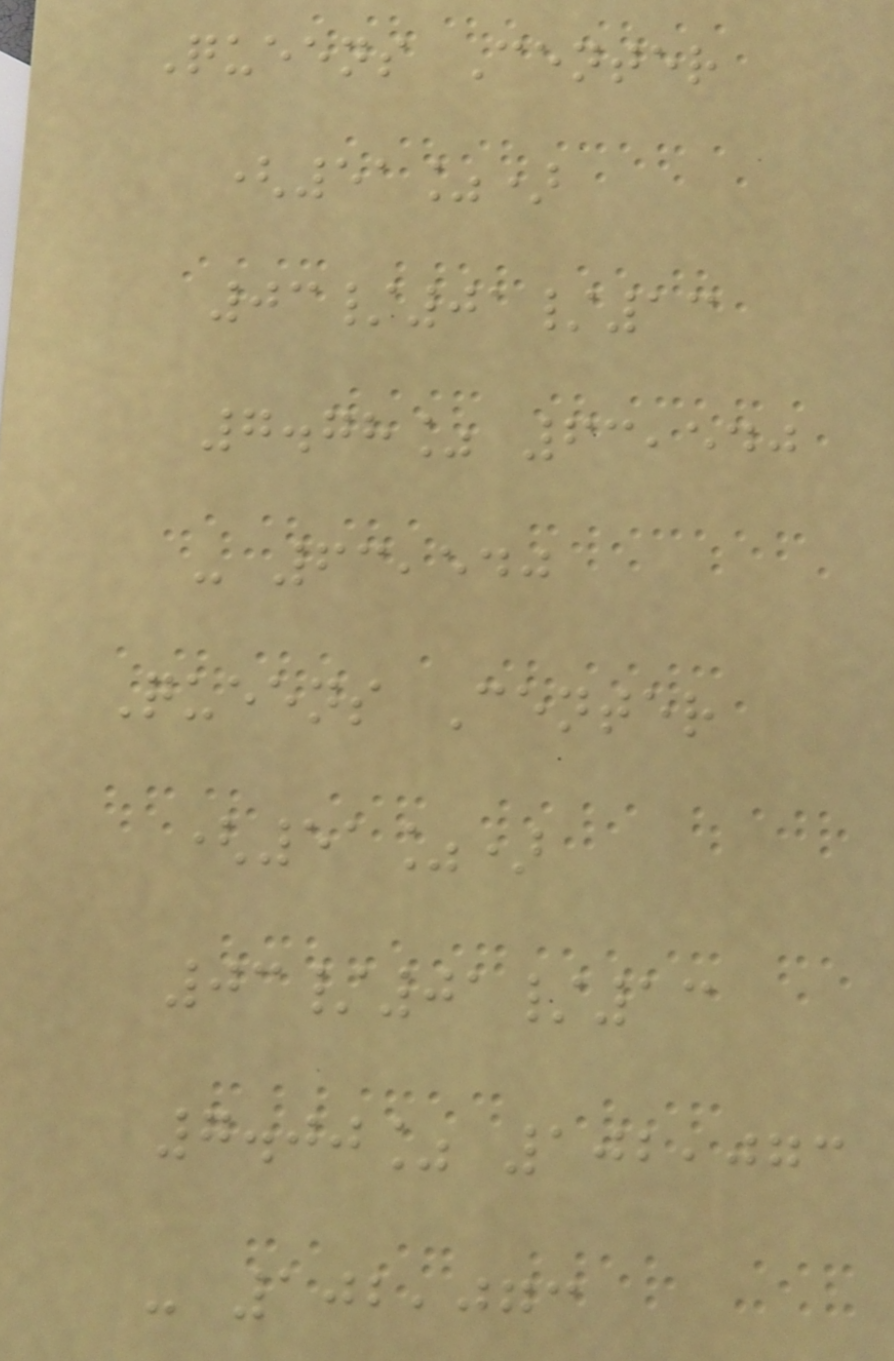Queens Center
(51%)
03/01/13
7.78% 63,540
- 63,540
Queens Center
(51%)
03/01/13
7.00% 102,073
- 102,073
